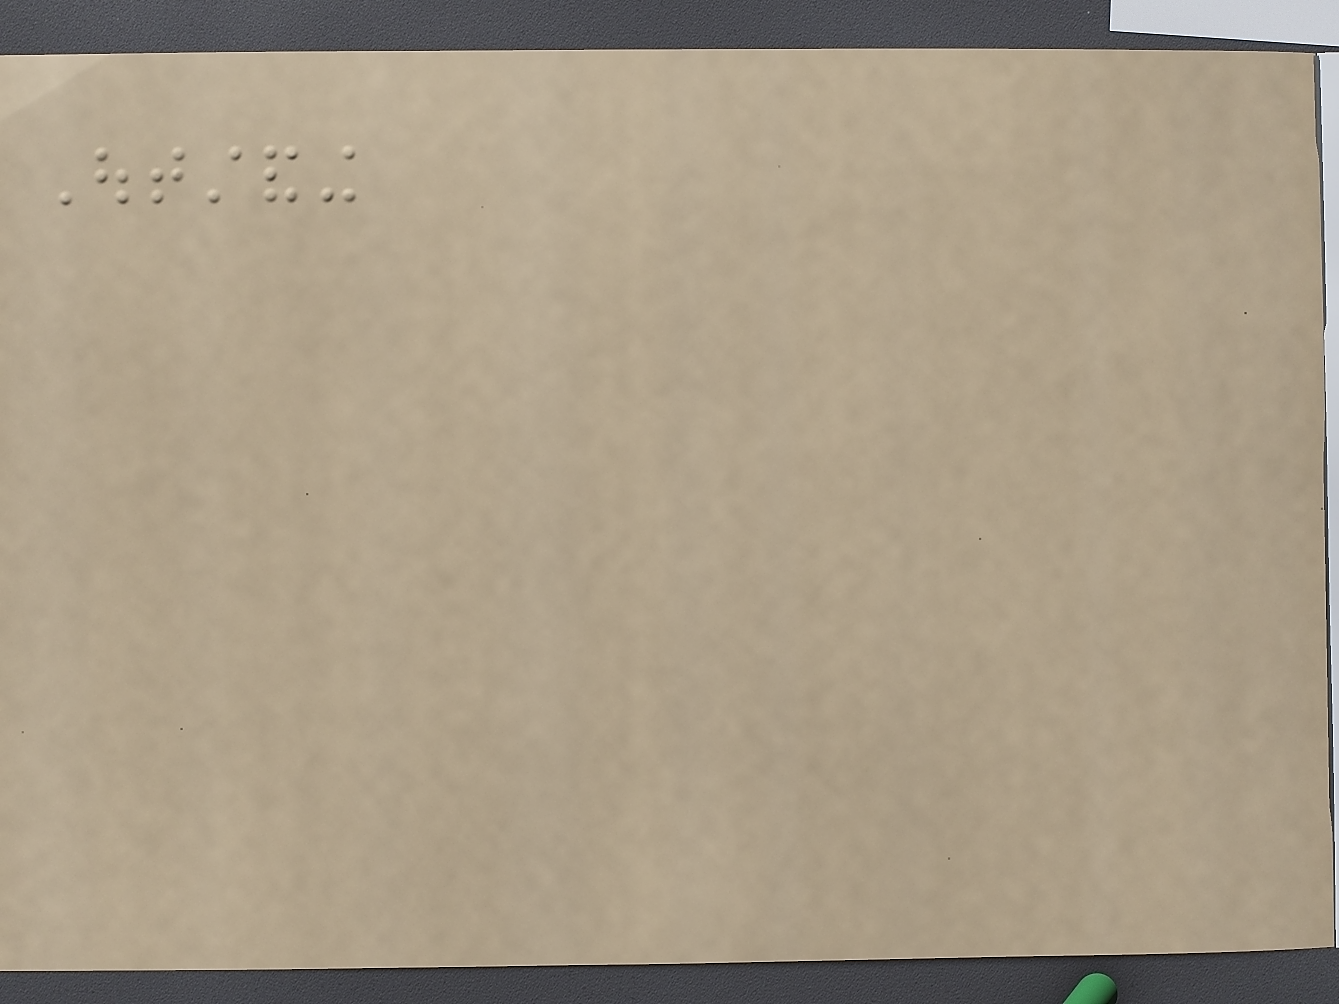Outstanding
